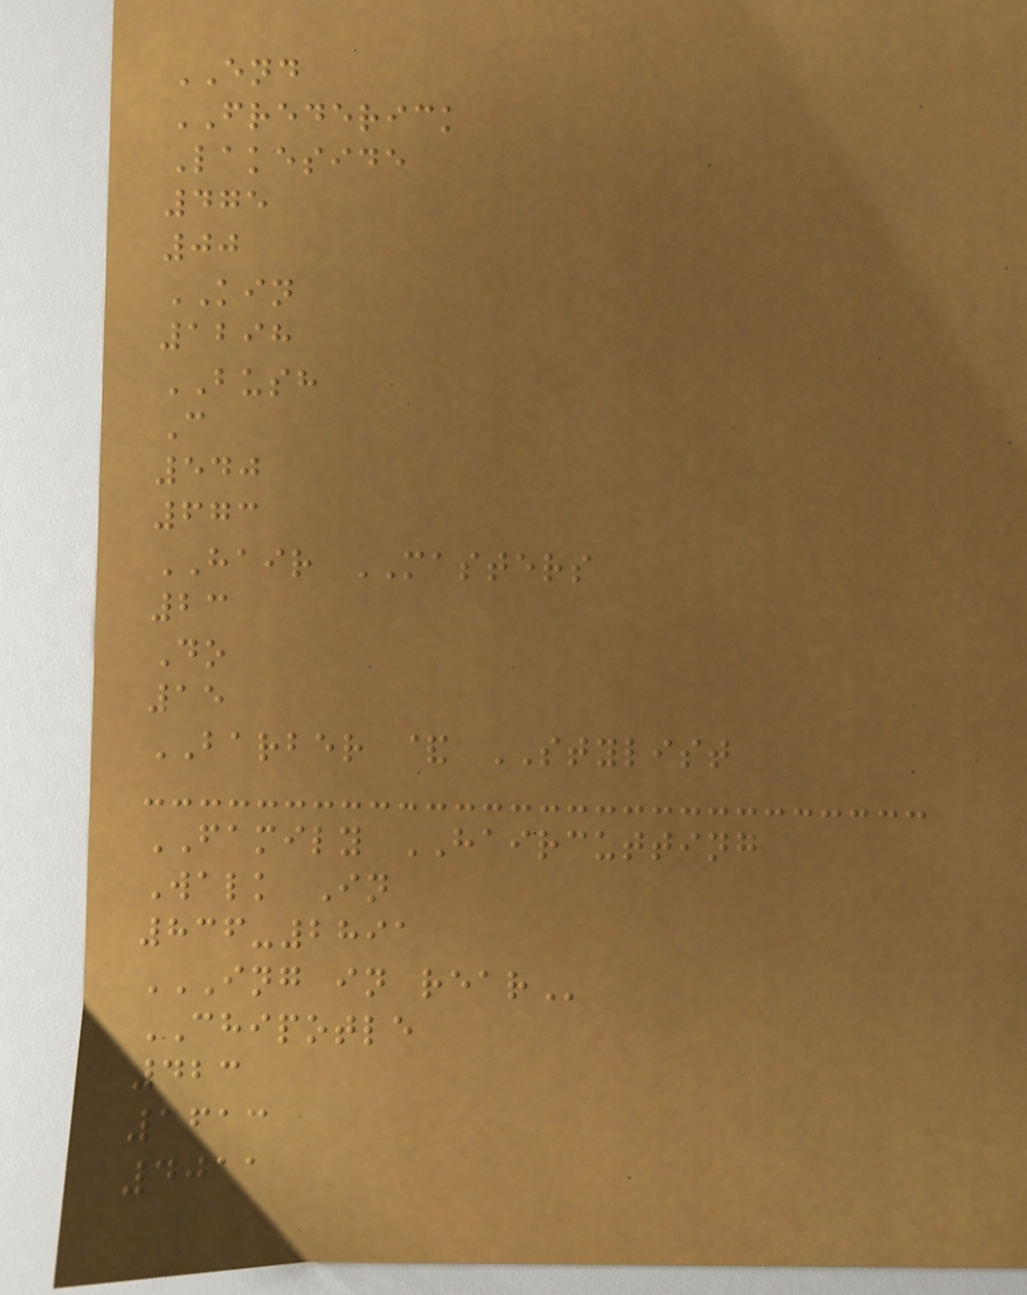END
FREDERICK
Lakeside
475
00
KIN
1298
BUSH
C
540
673
HAIR MASTERS
23
Do
15
BARBER & STYLIST
FAMILY HAIRCUTTING
Walk In
836-2891
ING IN REAR
CHIPOTLE
423
1613
4011
